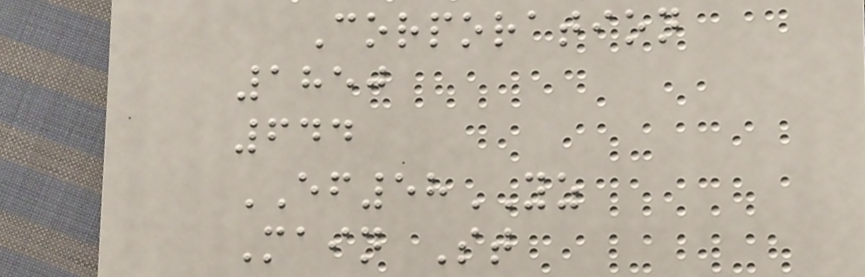Corporation
1850
644
EF58YZ
Main St
